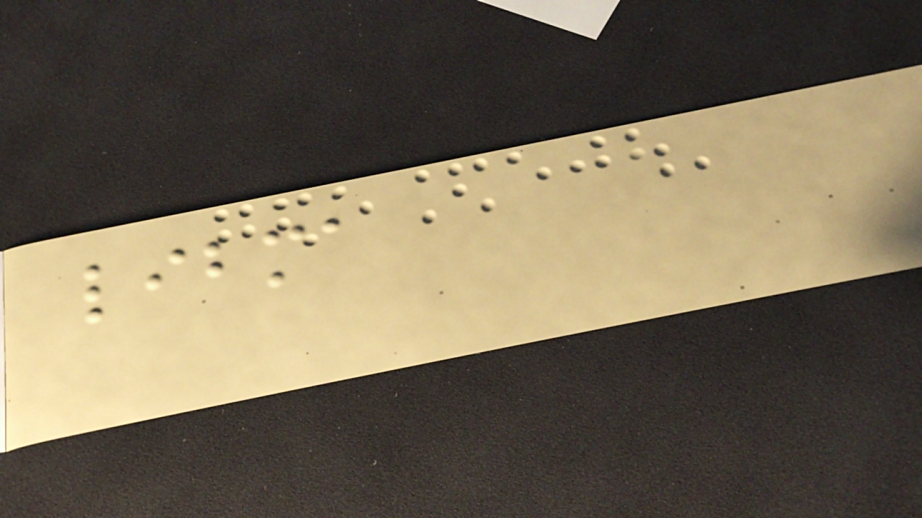libma
